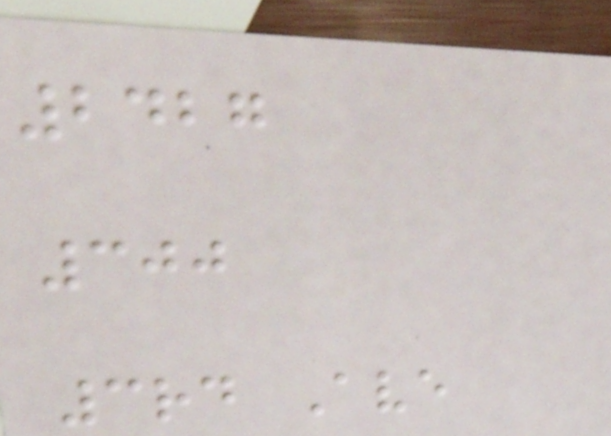2427
300
3rd Ave
